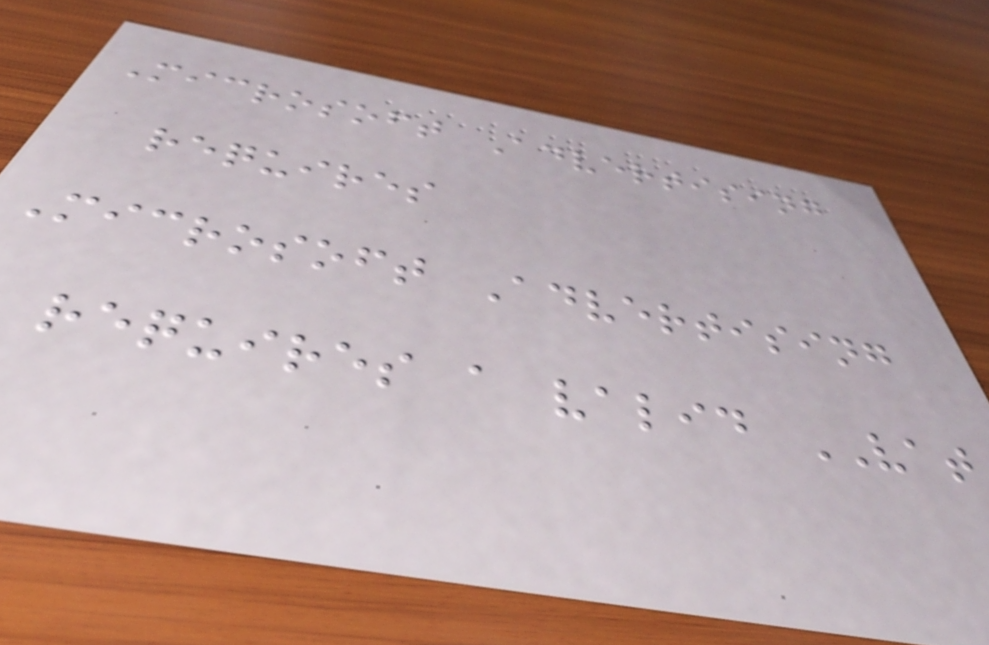Microsoft Advertising
requires
Microsoft Advertising
requires a valid VAT
